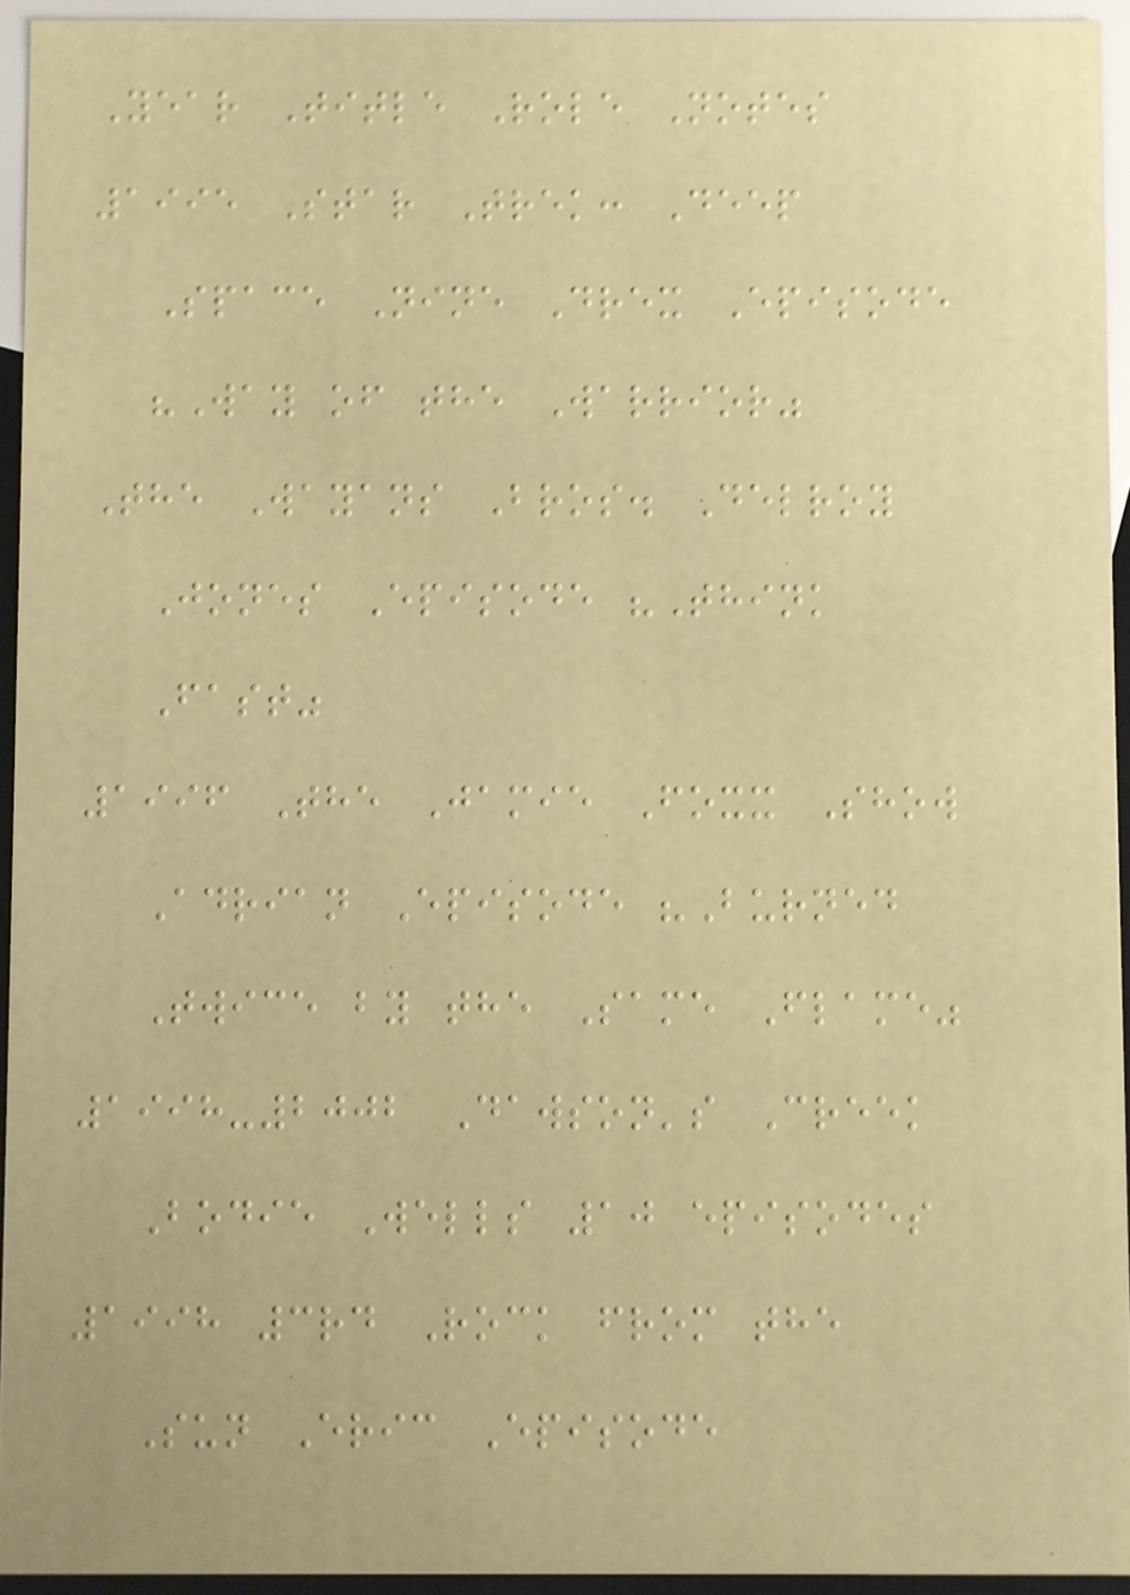Year Title Role Notes
1995 Star Trek: Deep
Space Nine Drex Episode
"Way of the Warrior"
The Wayans Bros. Delroy
Jones Episode "Think
Fast"
1996 The Jamie Foxx Show
Adrian Episode "Burned
Twice by the Same Flame"
1998-2002 Dawson's Creek
Bodie Wells 10 episodes
1998 3rd Rock from the
Sun Eric Episode
